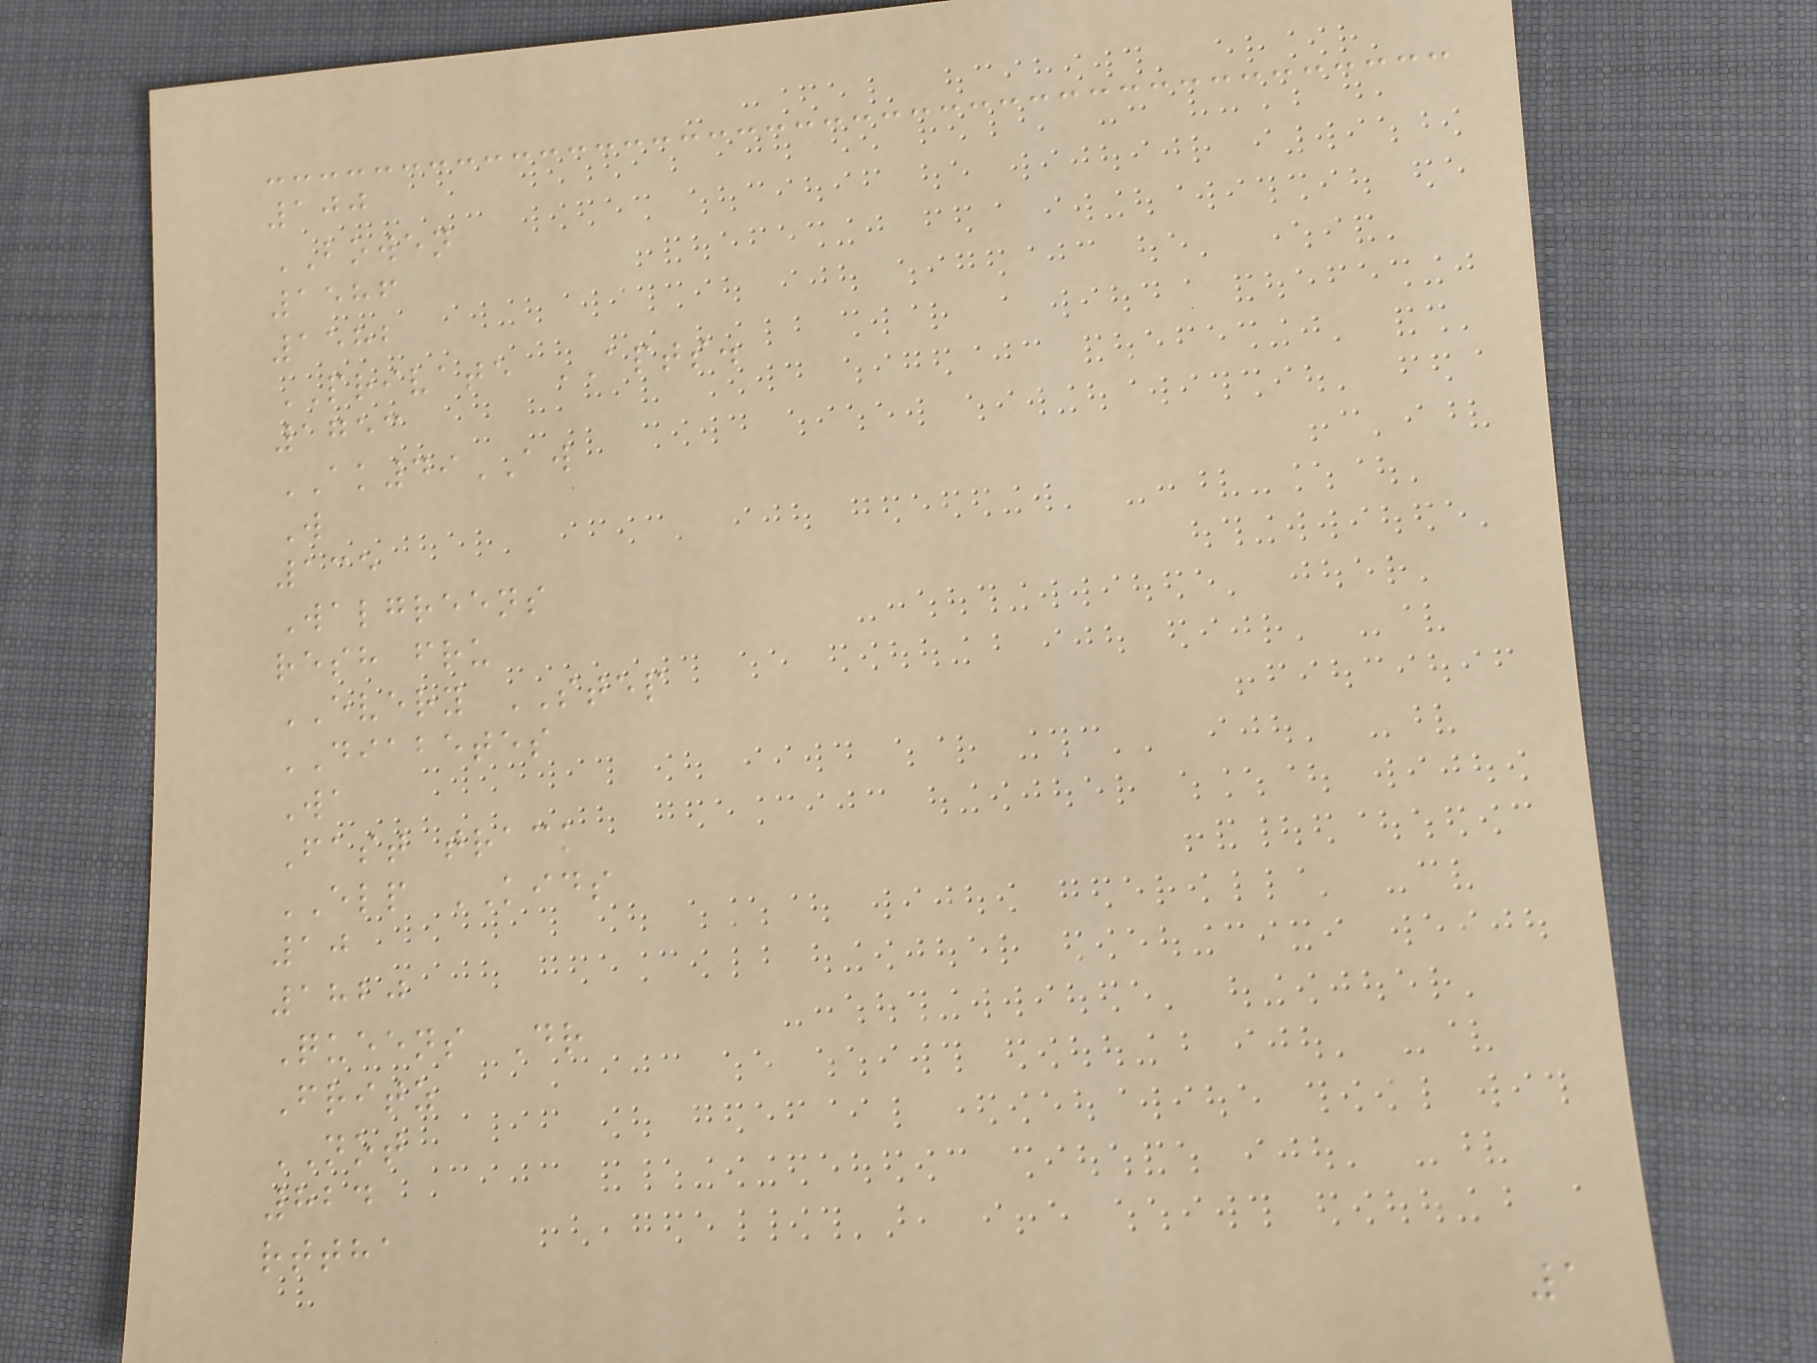100
BOWEN
1586
1582
PRIVATE APTS.
1753
AK49AW
W
135
Walgreens
resh fru
EVERY STEP
DIABETES
Wa
Fast track
ELP KIDS
10
1820
Queens Dr
Fritz
NOT
824
rttha
1
